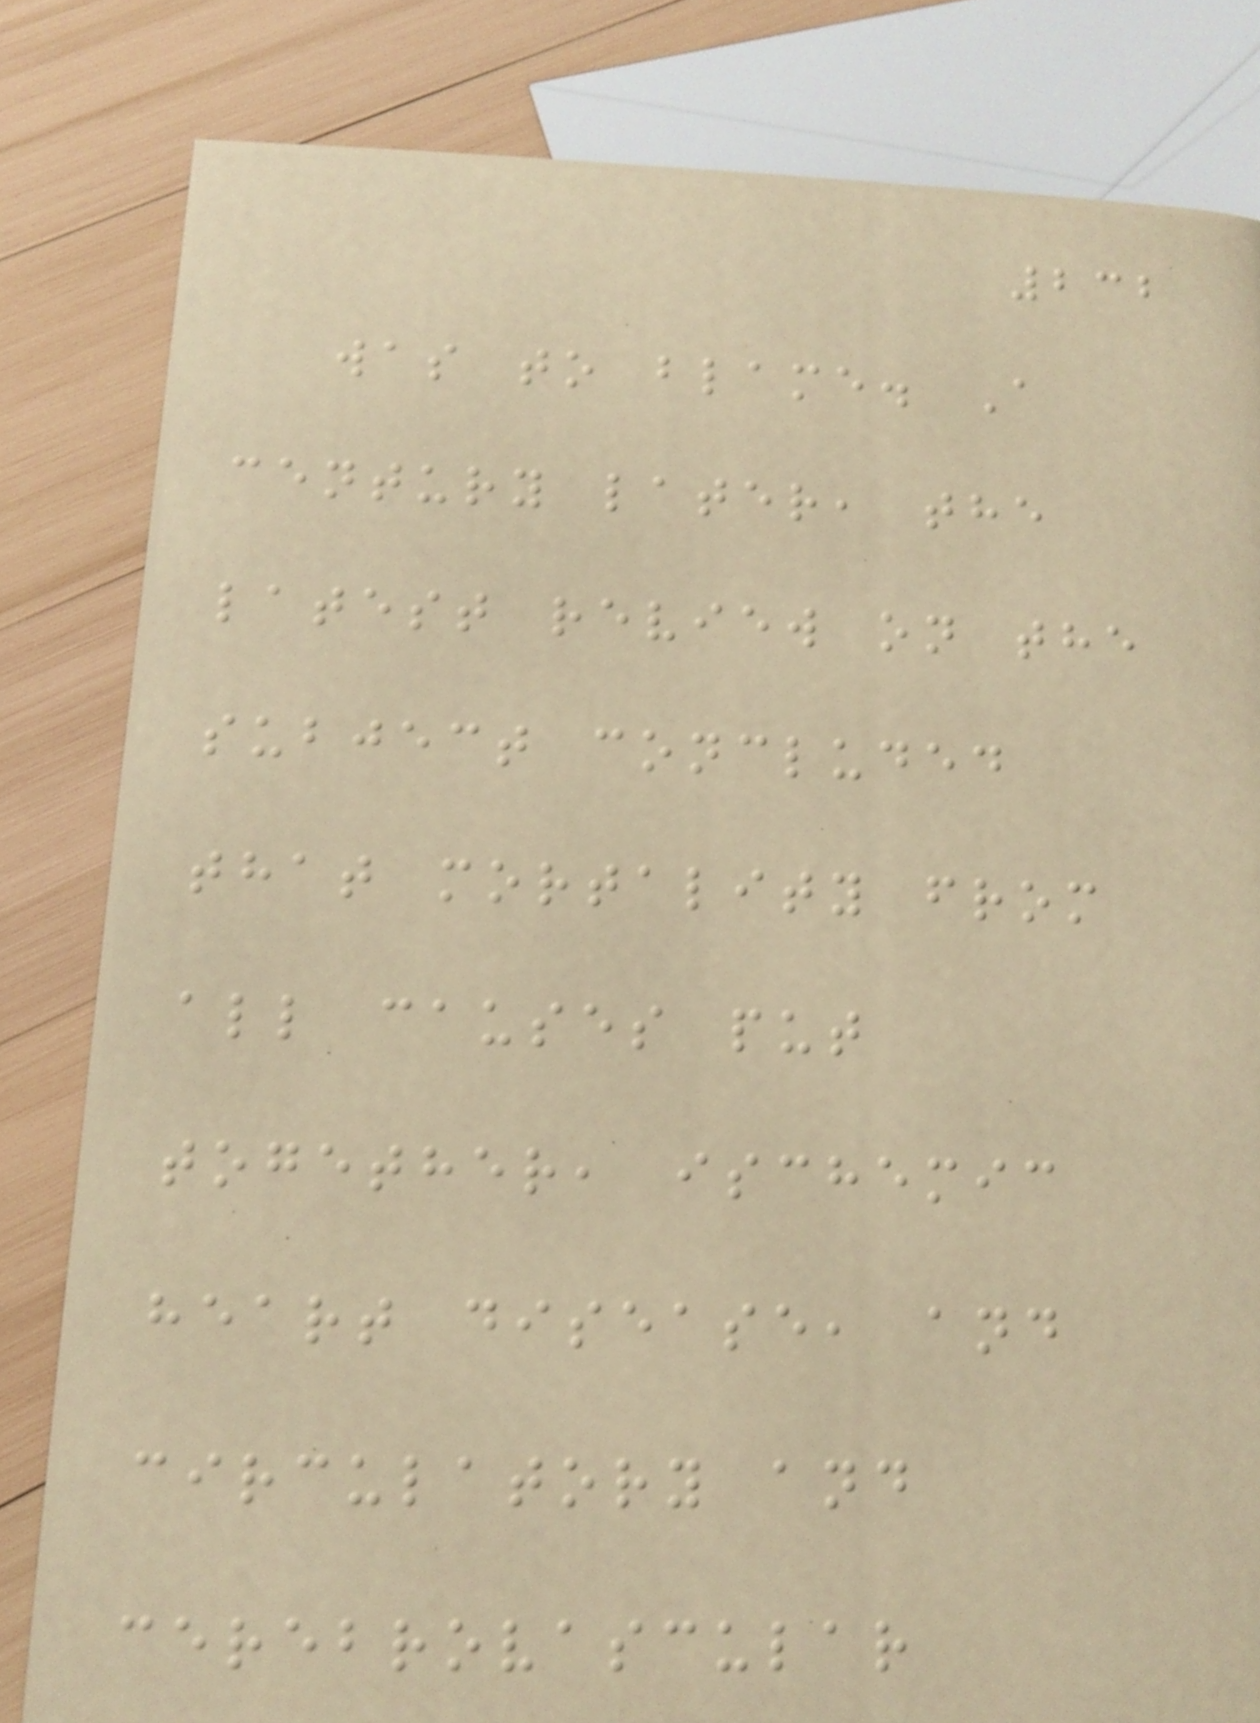232
was to blame. A
century later, the
latest review on the
subject concluded
that mortality from
all causes put
together, ischemic
heart disease, and
circulatory and
cerebrovascular
